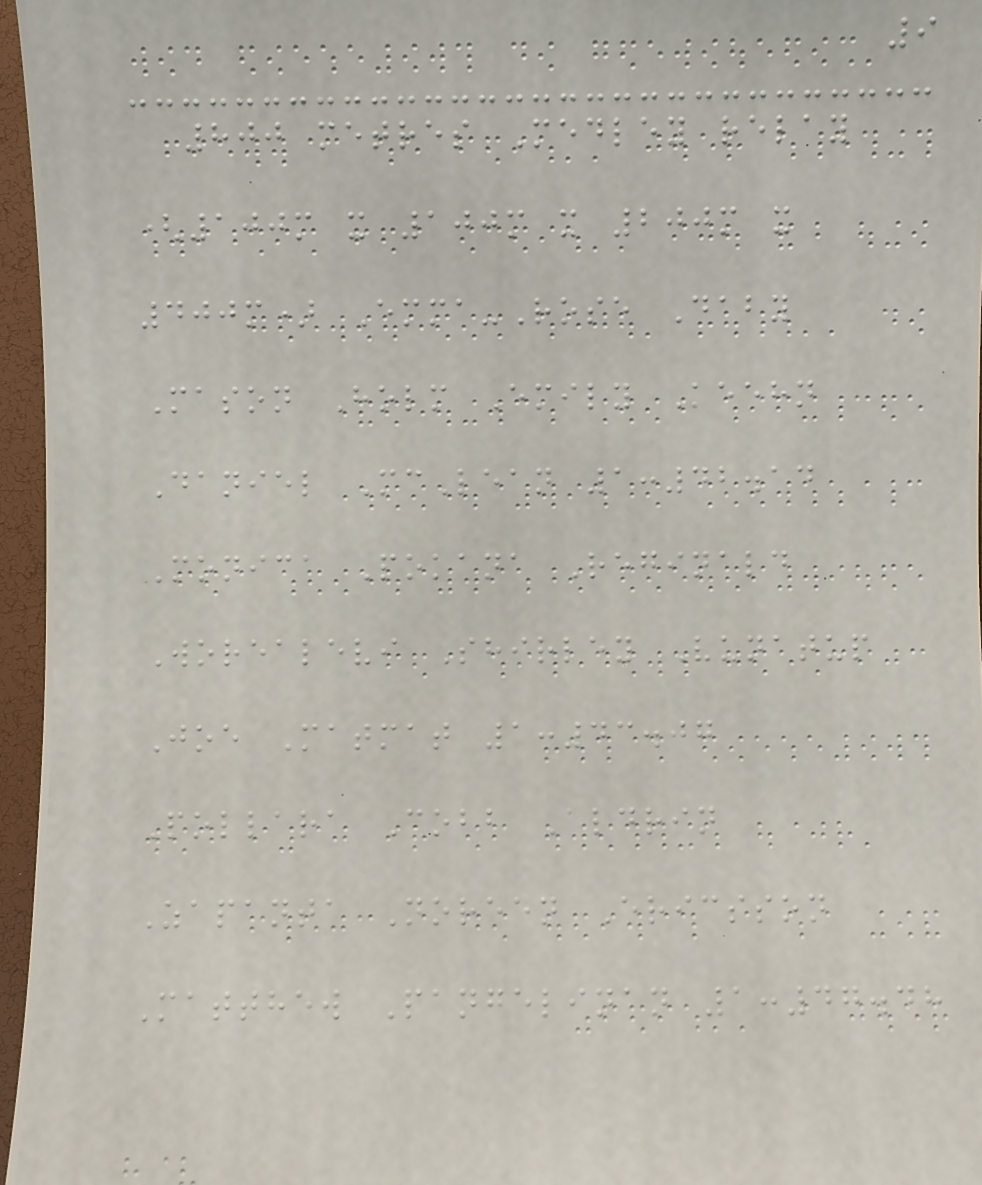9
800 metres Medley relay
(100m x 100m x 200m x
400m) Emma-Rose Daby
Mason Holm Emily Keehn
Daniel McLean 1:42.14
Monica Pokana Reginald
Worealevi Shirley Vunatup
Joe Matmat 1:43.07
Pollara Cobb Aldrin
Zapanta Noreen Ericsson
Matthew Pangelinan 1:47.48
